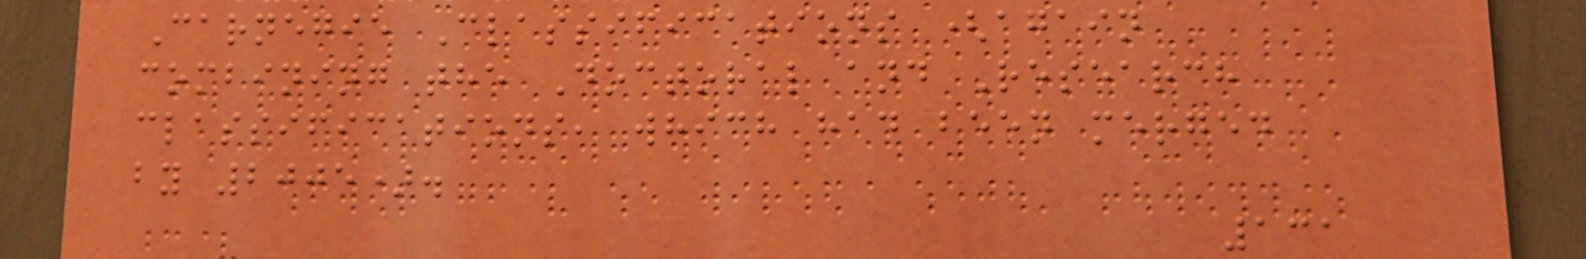Carnegie Classifications (again
combining the Doctoral and Research
classifications, which had been merged
by 2005).
131
